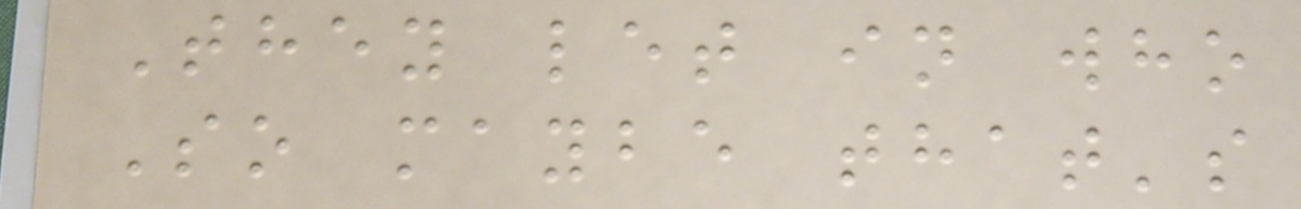They let in who
So maybe that's
